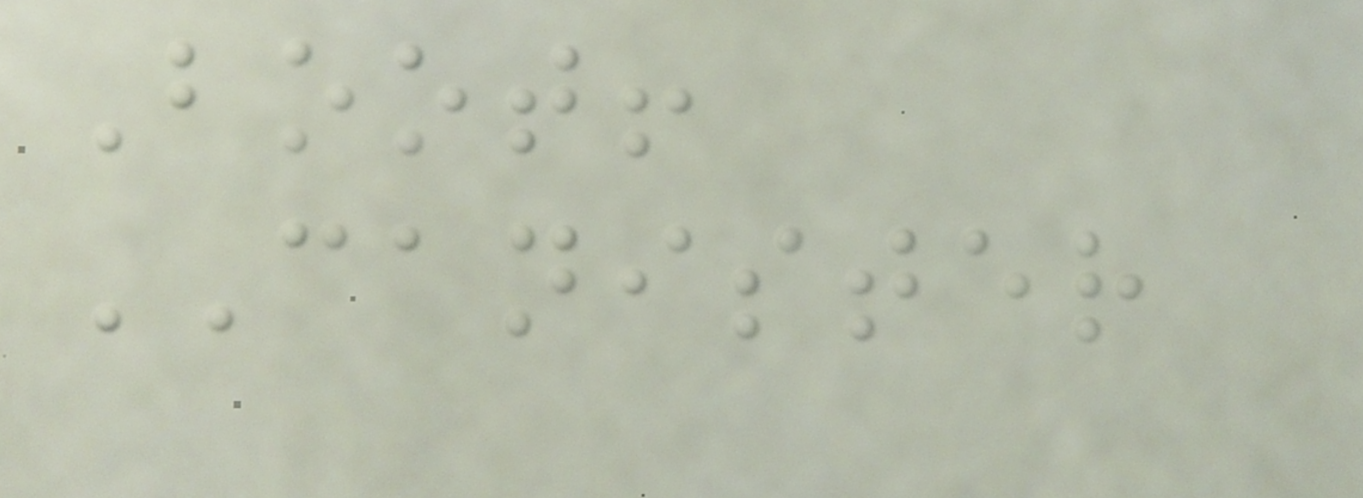Boot!
CANISTER
